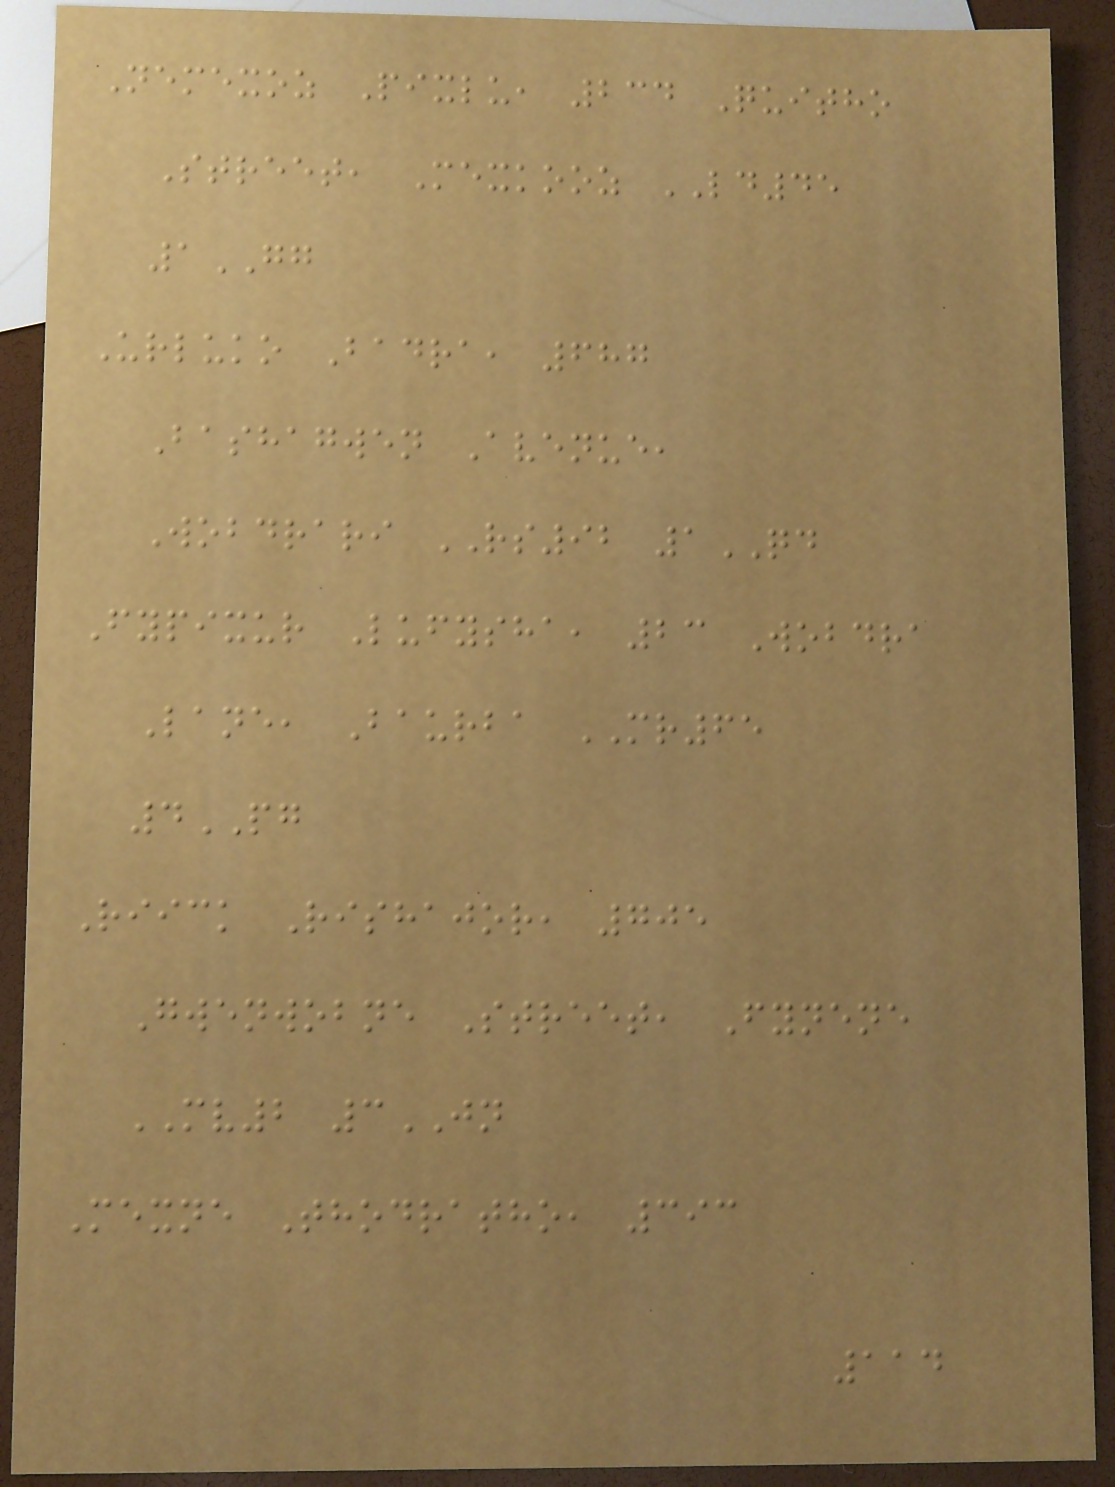Nemexoz Pixlu, 234 Quitho
Street, Mexkooz LD45
1GG
Urluko Badra, 687
Bashagwen Avenue,
Wobdrari RS92 1QD
Fypixur Lufysha, 23 Wobdra
Lane, Baurba MR65
4PG
Riick Rishajor, 705
Gwenwobne Street, Fynene
MV2 3JN
Mexne Thodratho, 393
114
